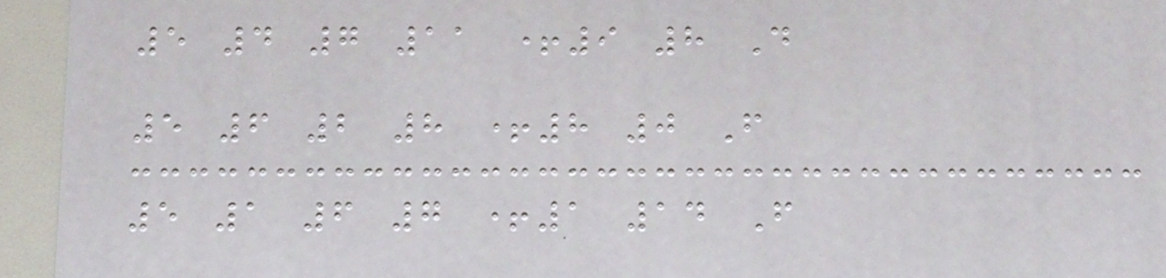5 4 7 11 +9 8 D
5 6 2 8 +8 0 F
5 1 6 7 +1 14 F
